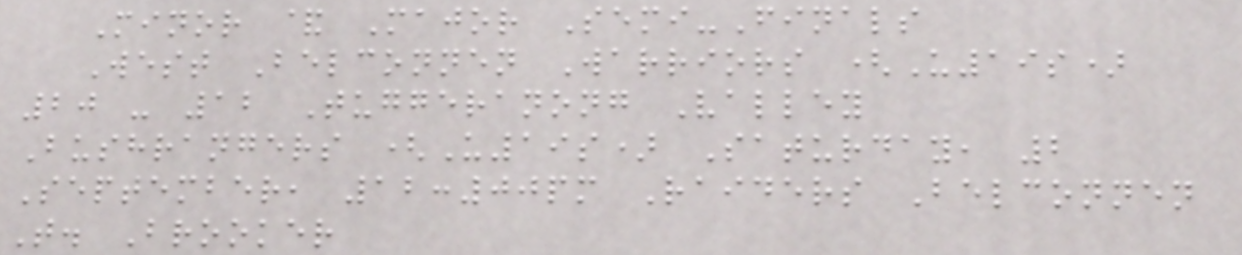Minor & Major Semi-Finals
West Belconnen Warriors (U19s)
20 - 12 Tuggeranong Valley
Bushrangers (U19s) Saturday, 2
September, 12:00pm Raiders Belconnen
T. Brooker
